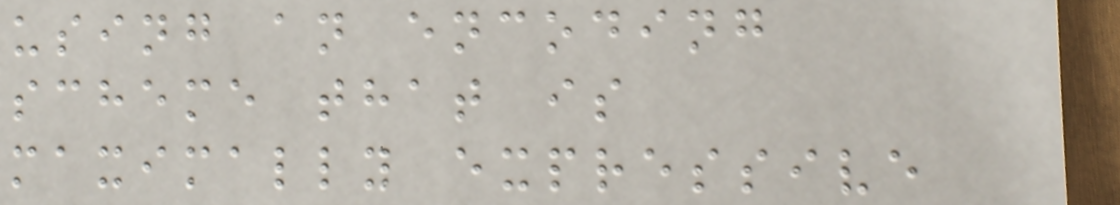using an encoding
scheme that is
maximally expressive
